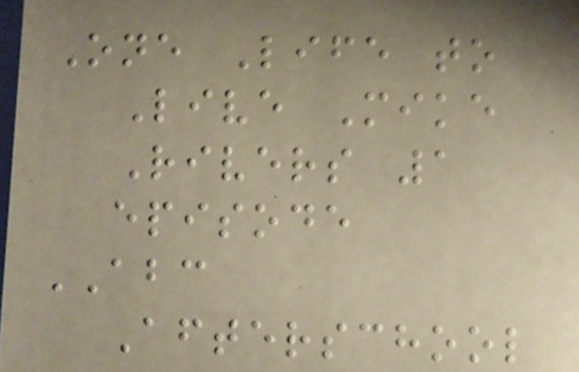One Life to
Live Mike
Rivers 1
episode
ABC
Afterschool
